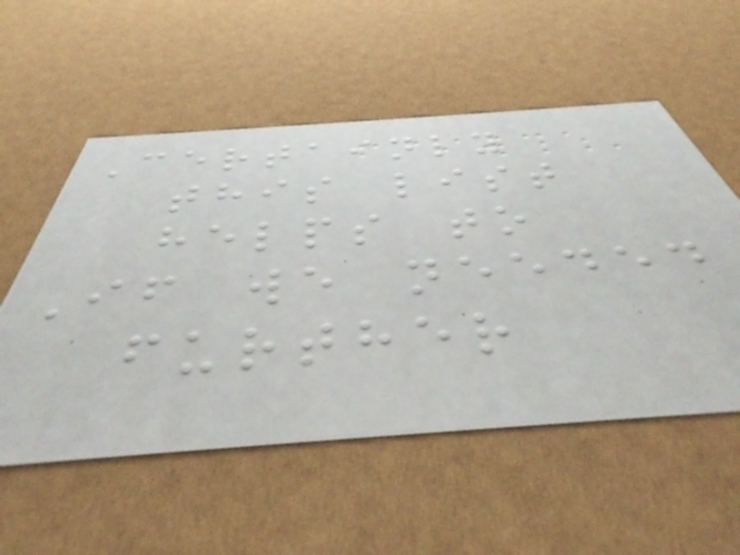Certainly
this list
helps to
If we needed
further
